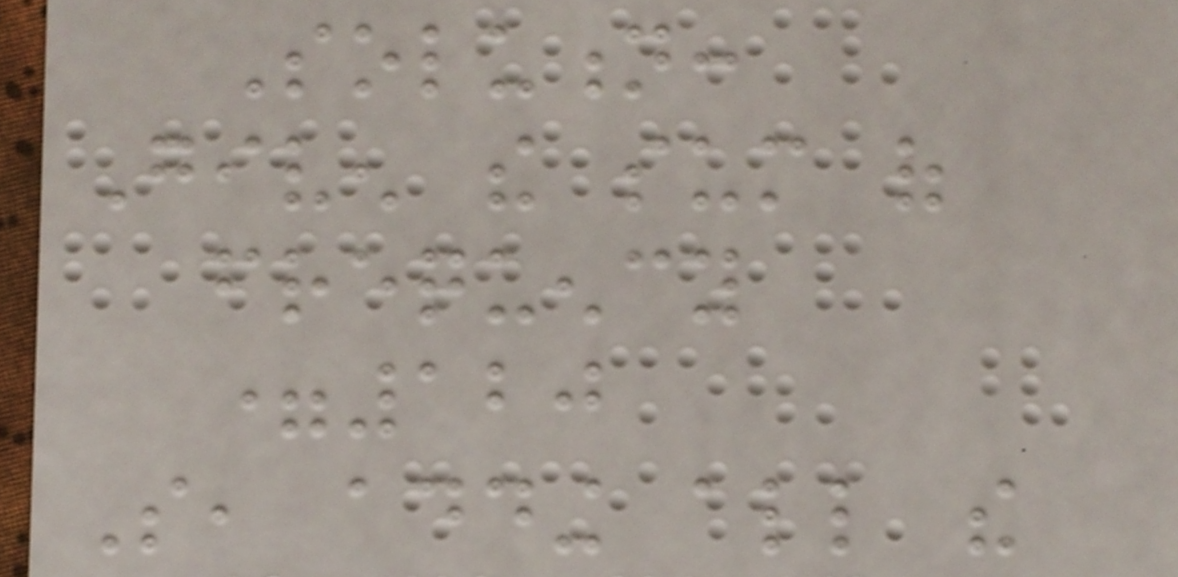Solution:
Given the sum of
frequency
=120
So, adding all the
